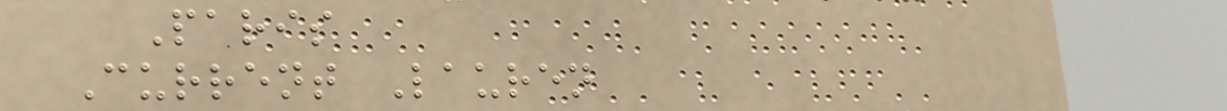Paris
Current Lauren
